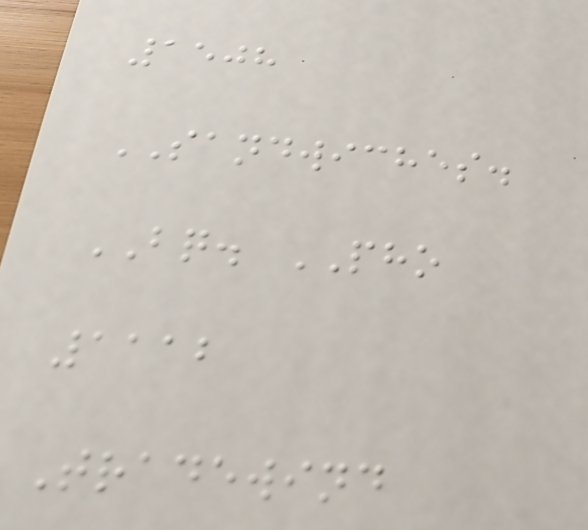1508
SANDWICHES.
BQ. PHO
1112
Tradewind
